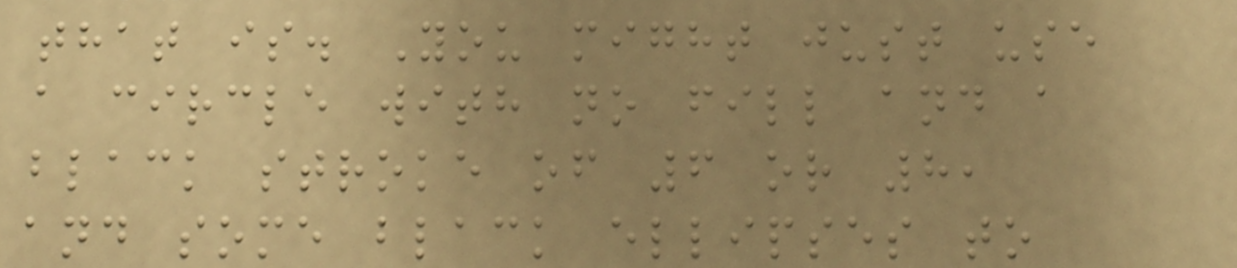that is. You might just use
a circle with no fill and a
black stroke of 6 or 8,
and some black ellipses to
